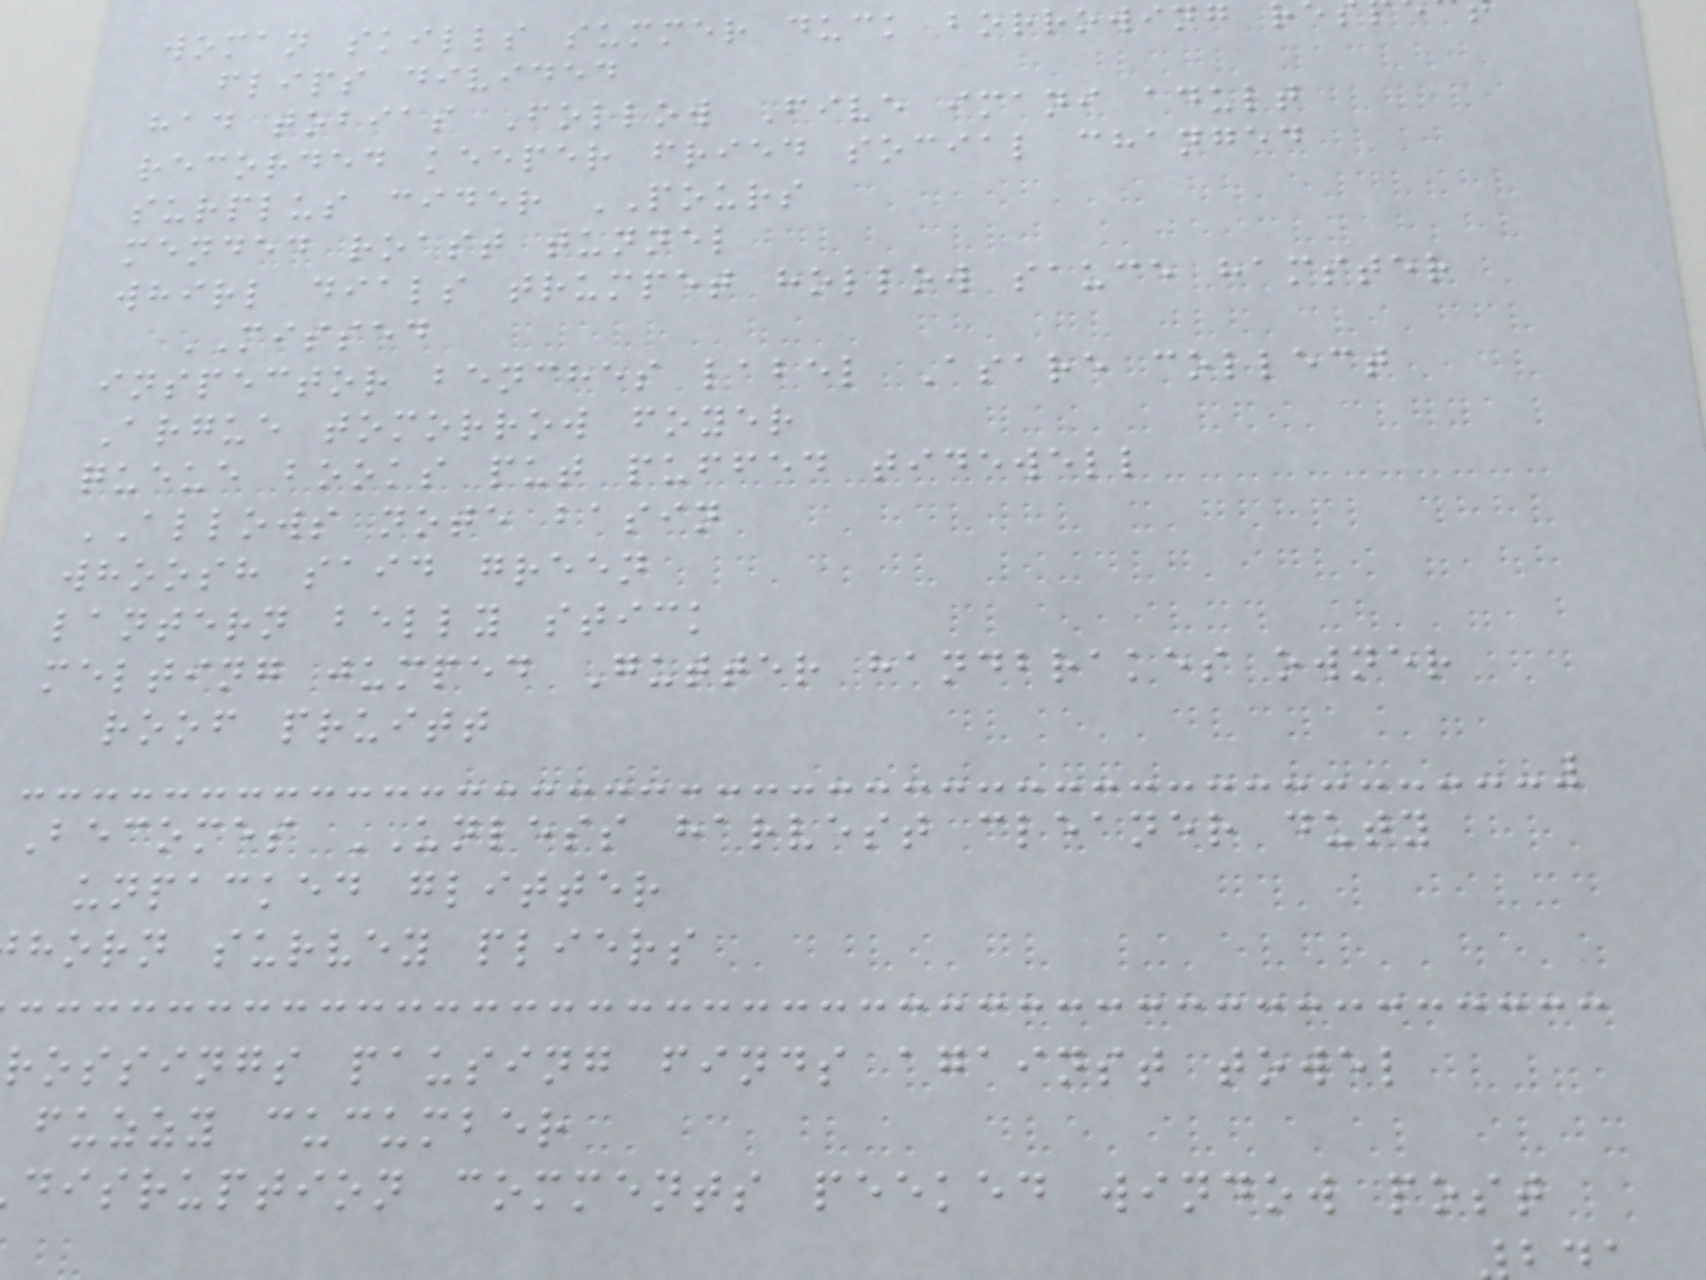woman skills summer duck borrowing
flips divided
had tobias Follow Five imani adult
recorded keeper fried social changed
surplus cider POURS
mended roast tunnel
whirl dials trumpet hollow sauce hamster
MISSED
inspector benches label Asare collect
Argue tomorrow foyer
queue books put puffed tidewell
ALLOWS note basin
whoosh said green
lantern belly stick
melting jumped Gutter handbrakes owner
roof pruitt
Becomes UNLESS harvest cleaner duty
unpacked glitter
horn survey pliers
rossings pausing finds against towel
fuzzy cucumber
disruption comments peeked window post
